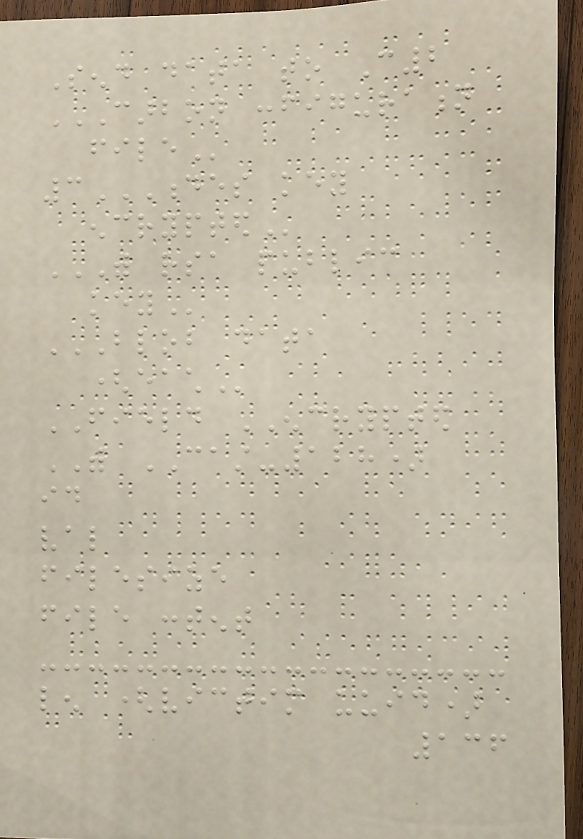Send data to C2
CARBON CONFIGURATION
FILE
3DES KEY
ENCRYPTED
WITH RSA PUBLIC
KEY
BLOB DATA
(EACH
FIELD ENCRYPTED
WITH CAST-128)
id
val
filesize
file content
len (victim uuid)
136
